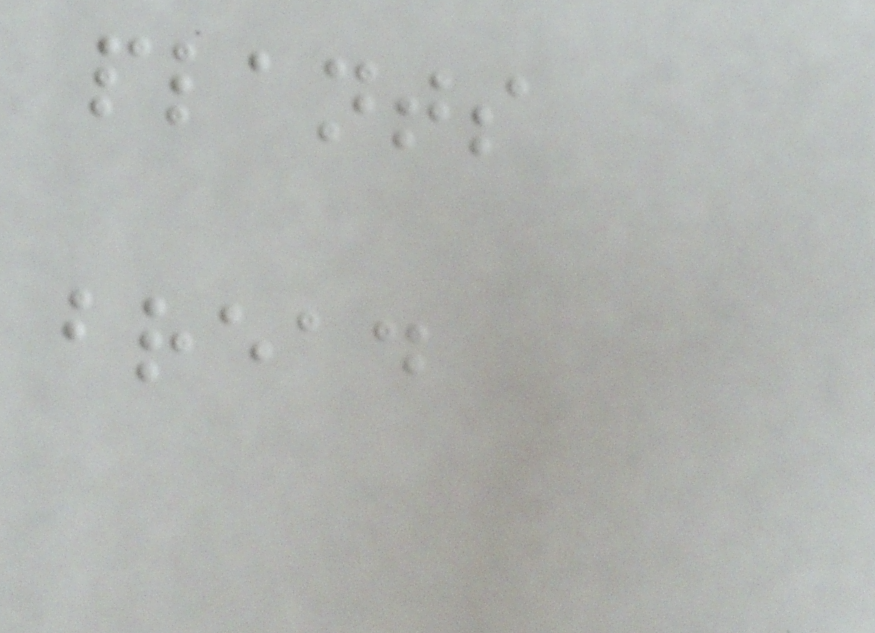plants
bread
